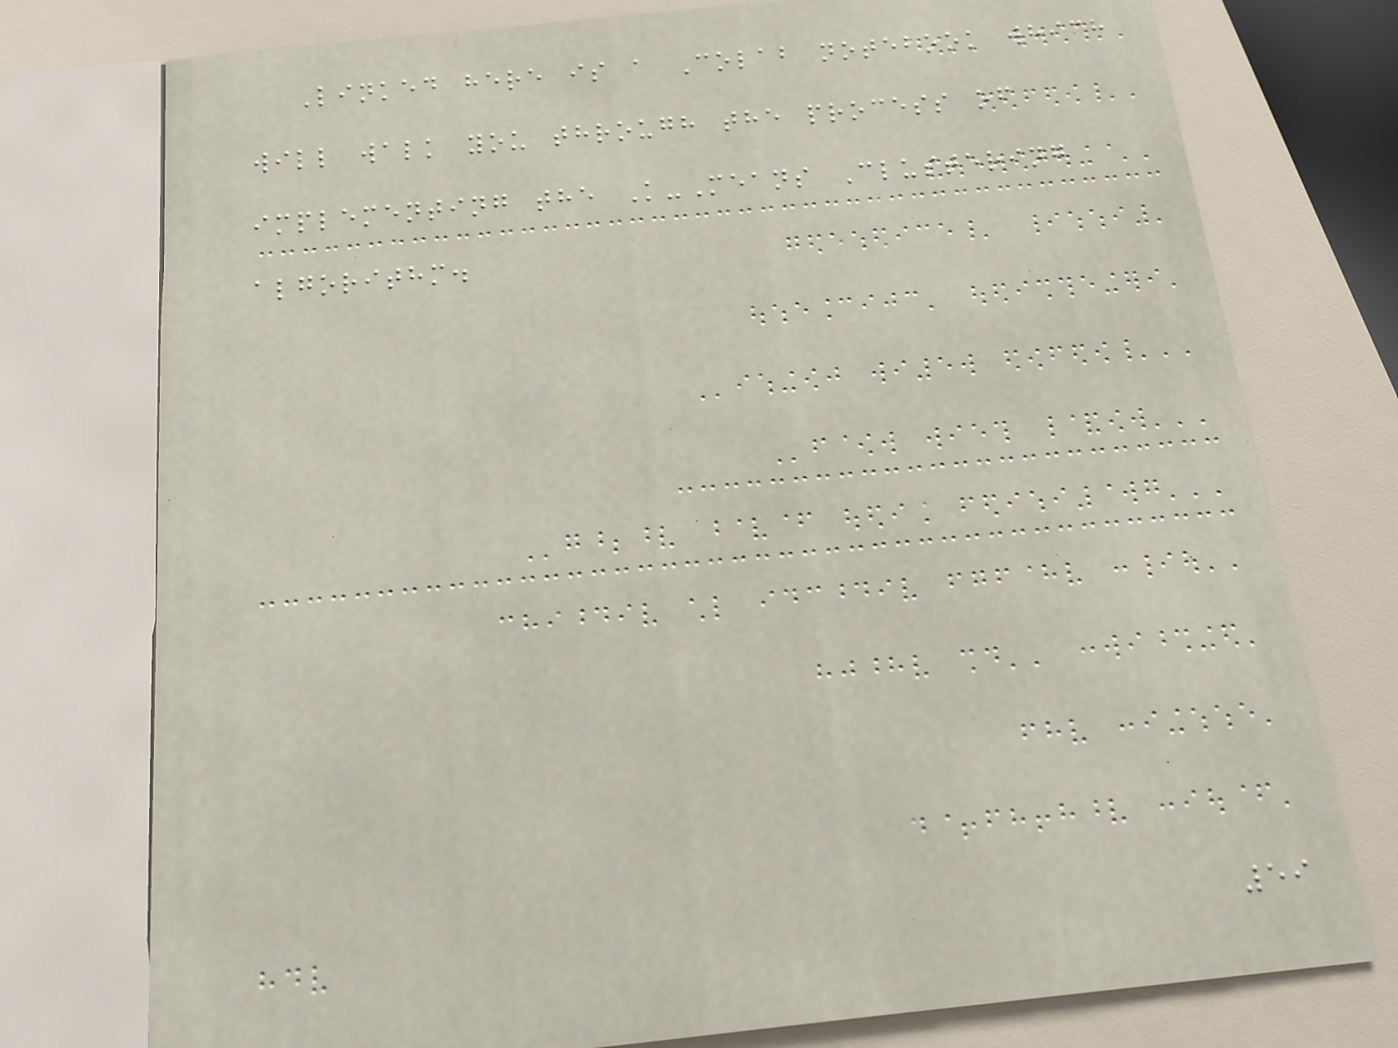Linked here is a Colab notebook which
will walk you through the process of
implementing the K-Means Clustering
algorithm.
59
